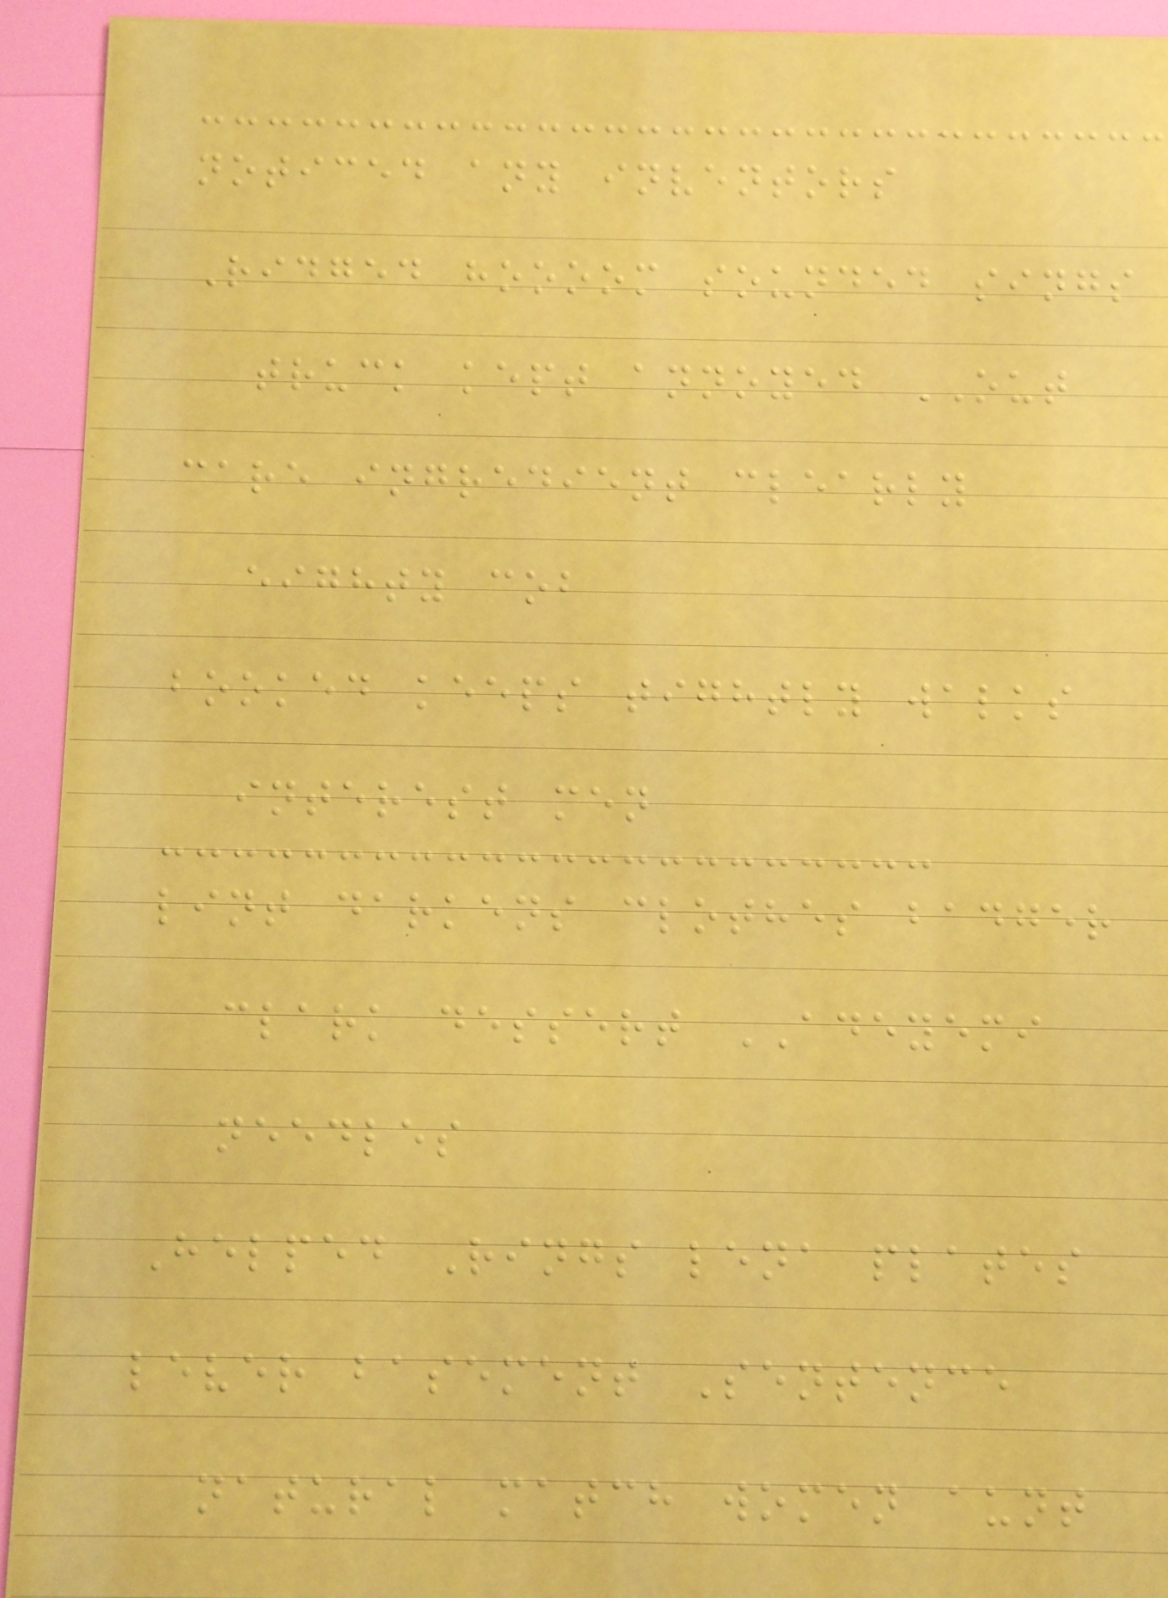noticed any inventors
Ridged hoooom sounded sings
truck kept annoyed OUT
care ingredient clearly
eighty cob
booked keeps tightly walks
interest men
lint darkens clothes badger
clark dessert ADEYEMI
needles
Helped Rings lena plates
lever basement Sentence
natural match women aunt
